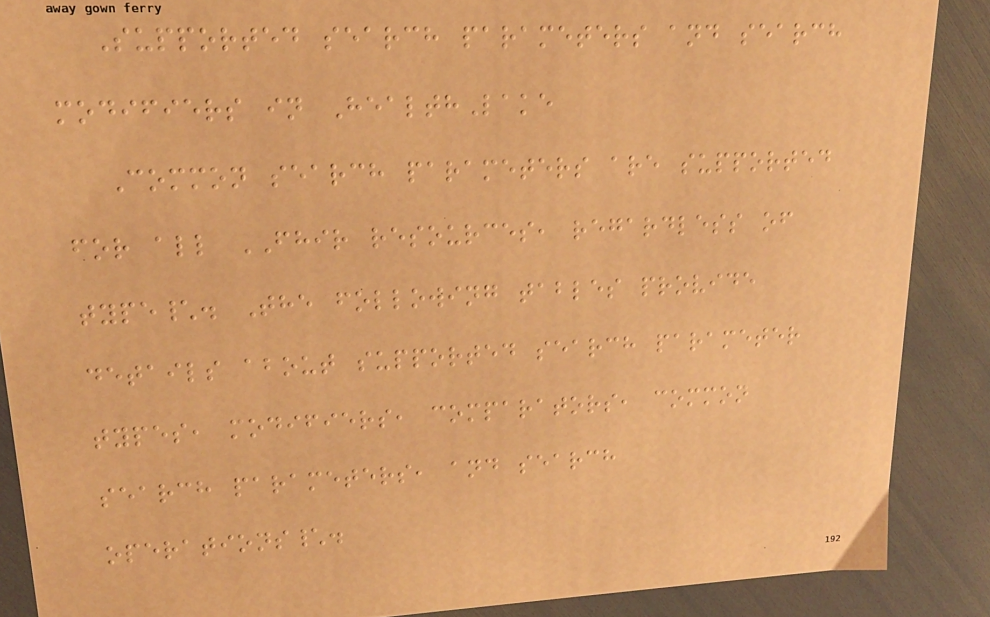Supported search parameters and search
modifiers in HealthLake
Common search parameters are supported
for all FHIR resources, regardless of
type\. The following tables provide
details about supported search parameter
types, modifiers, comparators, common
search parameters, and search
operations\.
